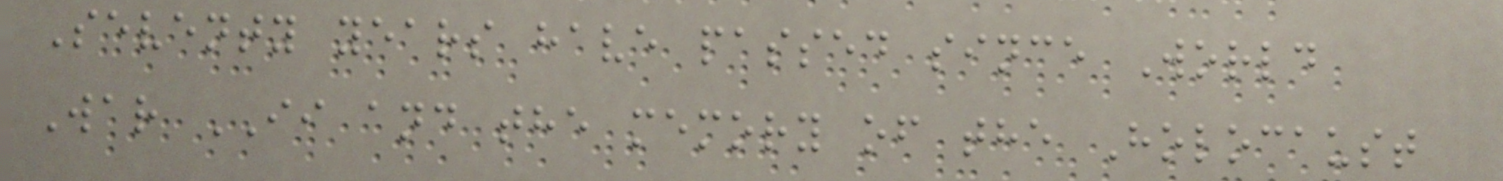Seventy years have passed since World
War II and the memory of the Holocaust
